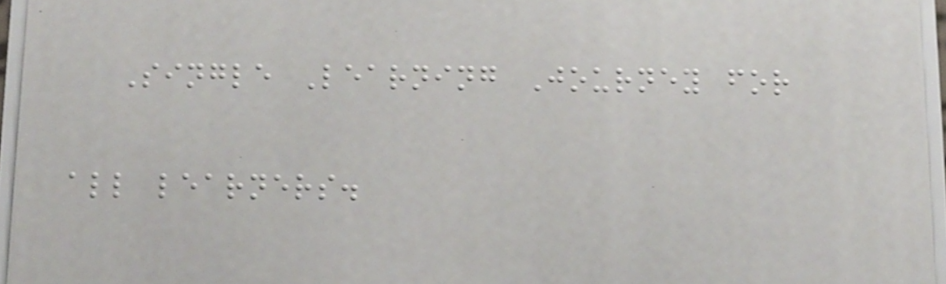Single Learning Journey for
all learners.
